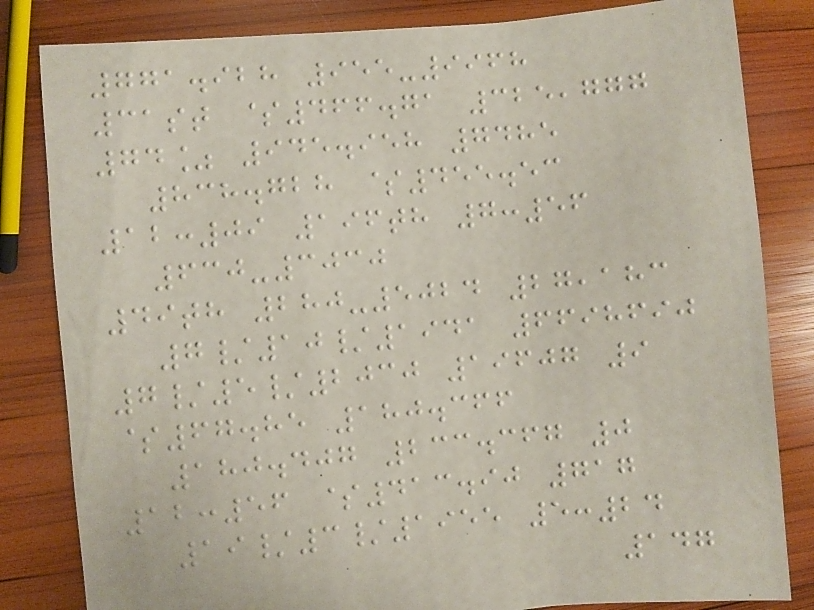771.928 955-9968
31st $466.71 325,777
74% 945.958 7485
838.728 $455.53
12:09 196th 7:56
630-3030
49th 280-5024 27,183
7/10/1941 6698690
7/5/2030 19607 9
$67.85 180.366
180.407 233.367 0
12:56 $413.90 717
19/3/1955 5:24
147
